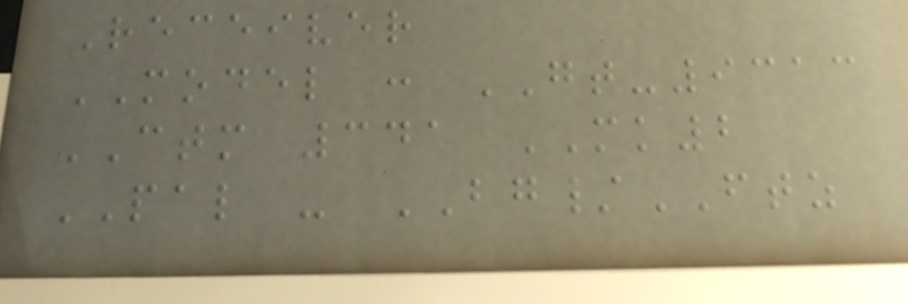Receiver
MODEL : GT-9313
CTM 341 MK2
PAL - BG/FTZ
